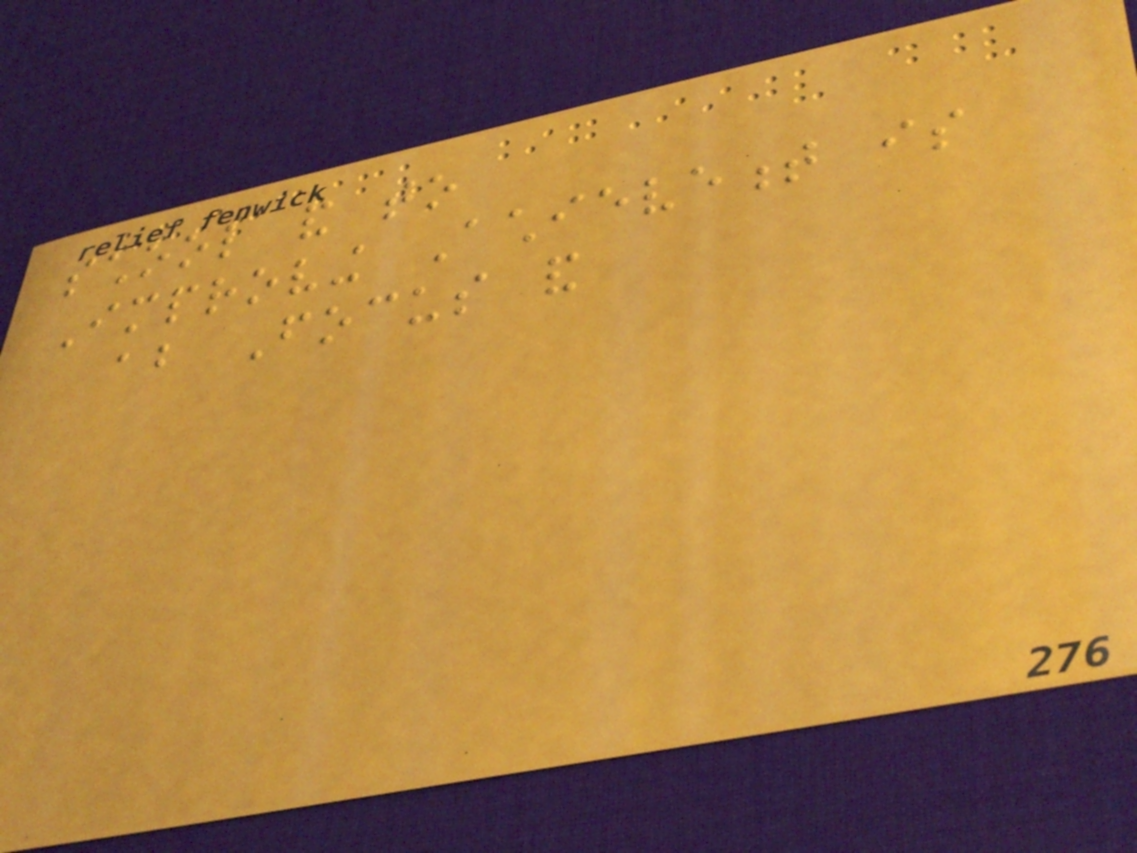school and to
Improving Achievement is
about Focus and
